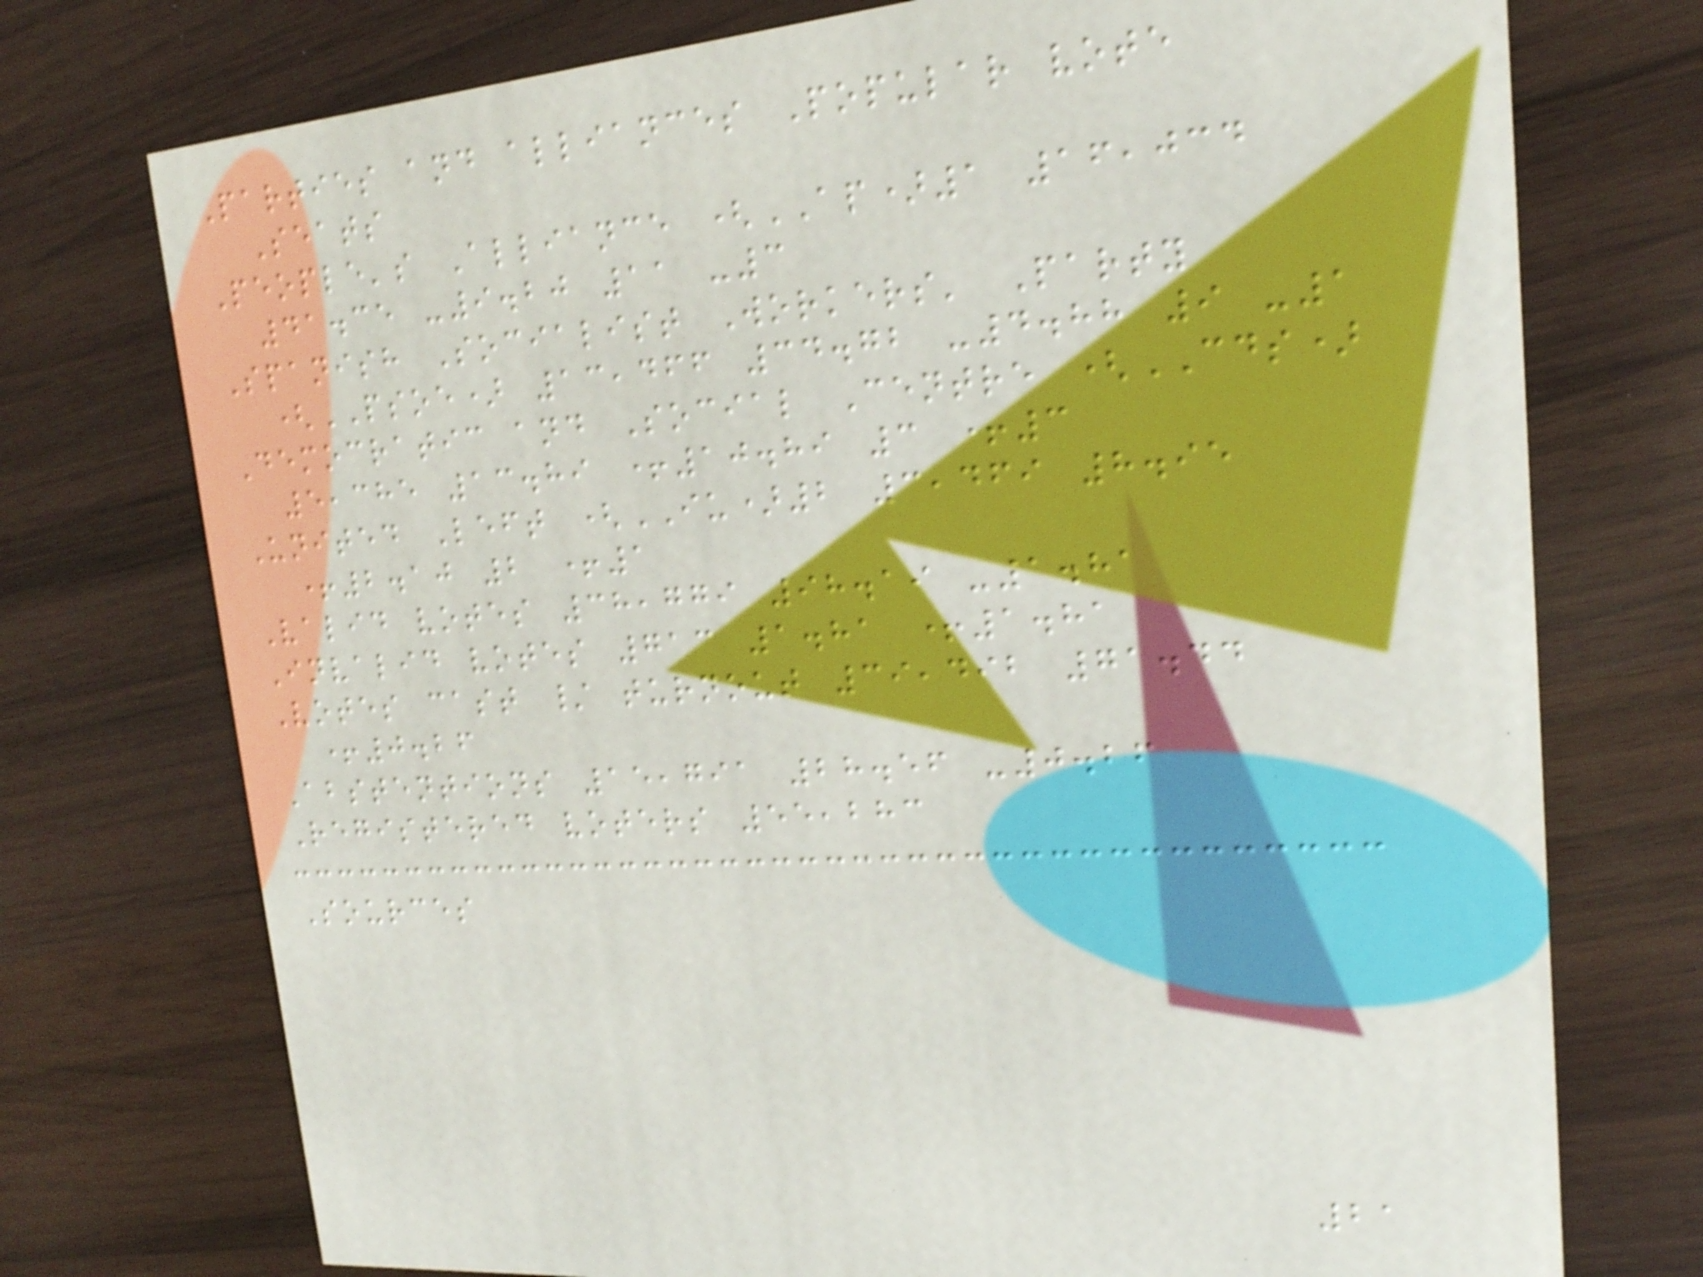Parties and alliances Popular vote
Seats
People's Alliance (AP)1 16,034
41.35 -9.20 11 -3
Spanish Socialist Workers' Party
(PSOE) 13,466 34.72 -4.88 9 -1
Democratic and Social Centre (CDS)
5,385 13.89 +10.89 3 +3
United Left (IU)2 3,469 8.95
+2.10 2 +1
Valid votes 38,779 98.19 -1.81
Invalid votes 713 1.81 +1.81
Votes cast / turnout 39,492 71.44
+0.26
Abstentions 15,791 28.56 -0.26
Registered voters 55,283
Sources
21
